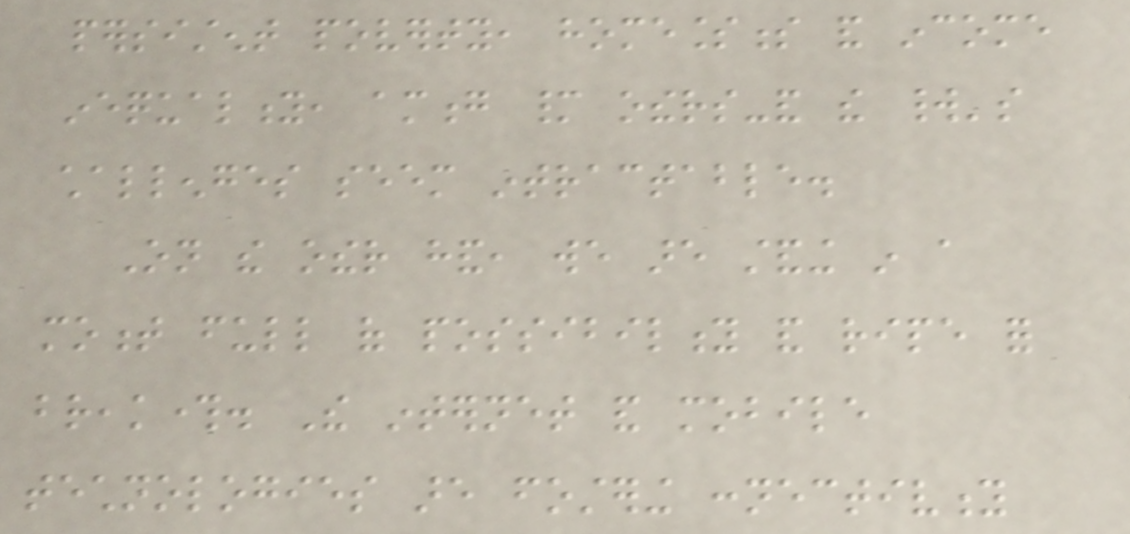persistent poverty, homelessness and income
inequality, among many others-and the world's
challenges seem intractable.
On the other hand, we are standing in a
moment full of possibility and ripe for
breakthrough. The internet and mobile
technologies are fostering connectivity
